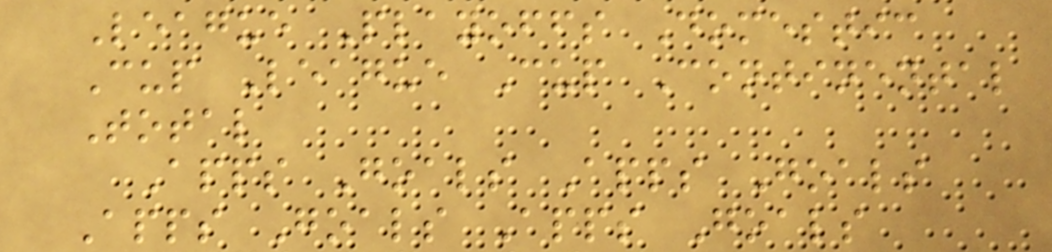League Playoffs Domestic
Cup League Cup Continental
Total
Apps Goals Apps Goals
Apps Goals Apps Goals
